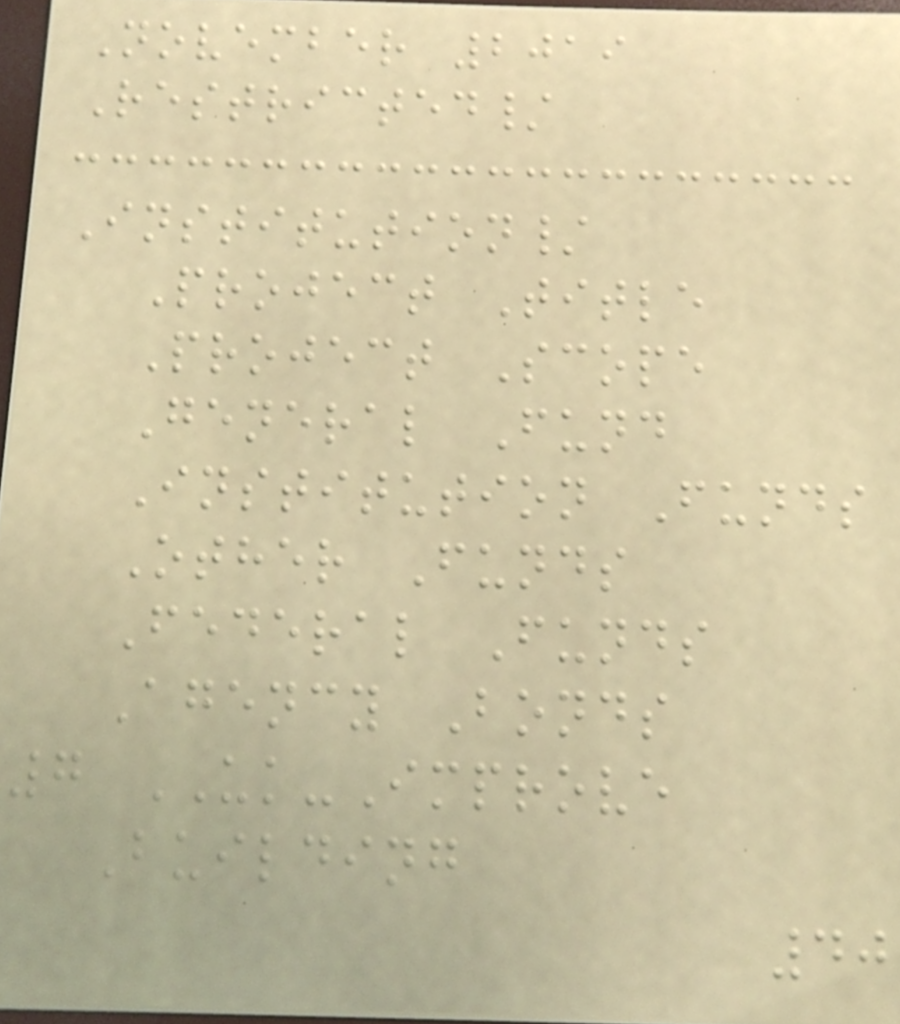November 2019
Restricted/
Institution/
Project Title
Project Scope
General Fund
Institution Funds
Other Funds
Federal Funds
Agency Bonds
7 UK-Improve
Building
40
